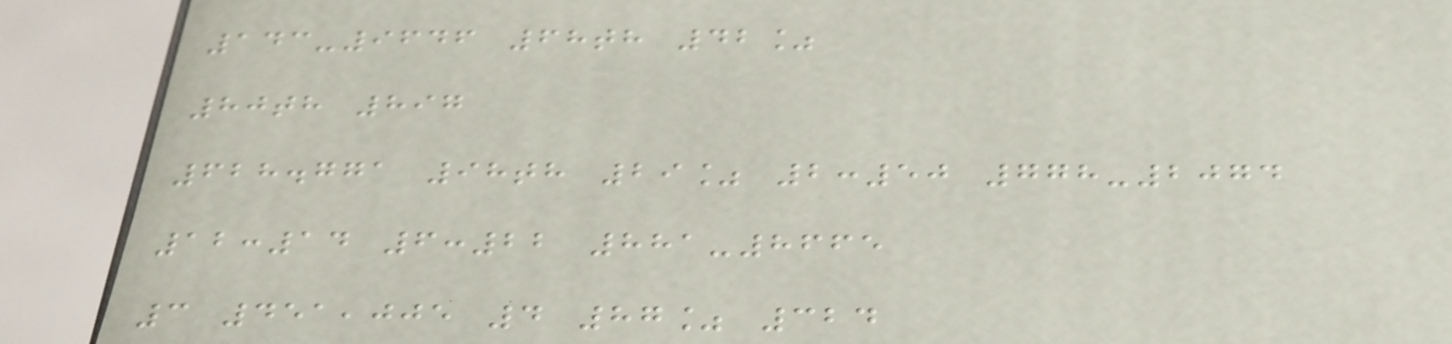143-9646 68th 42%
80th 897
628.771 98th 29% 2:50 778-2074
12:14 6:22 881-8665
3 451,005 4 87% 324
